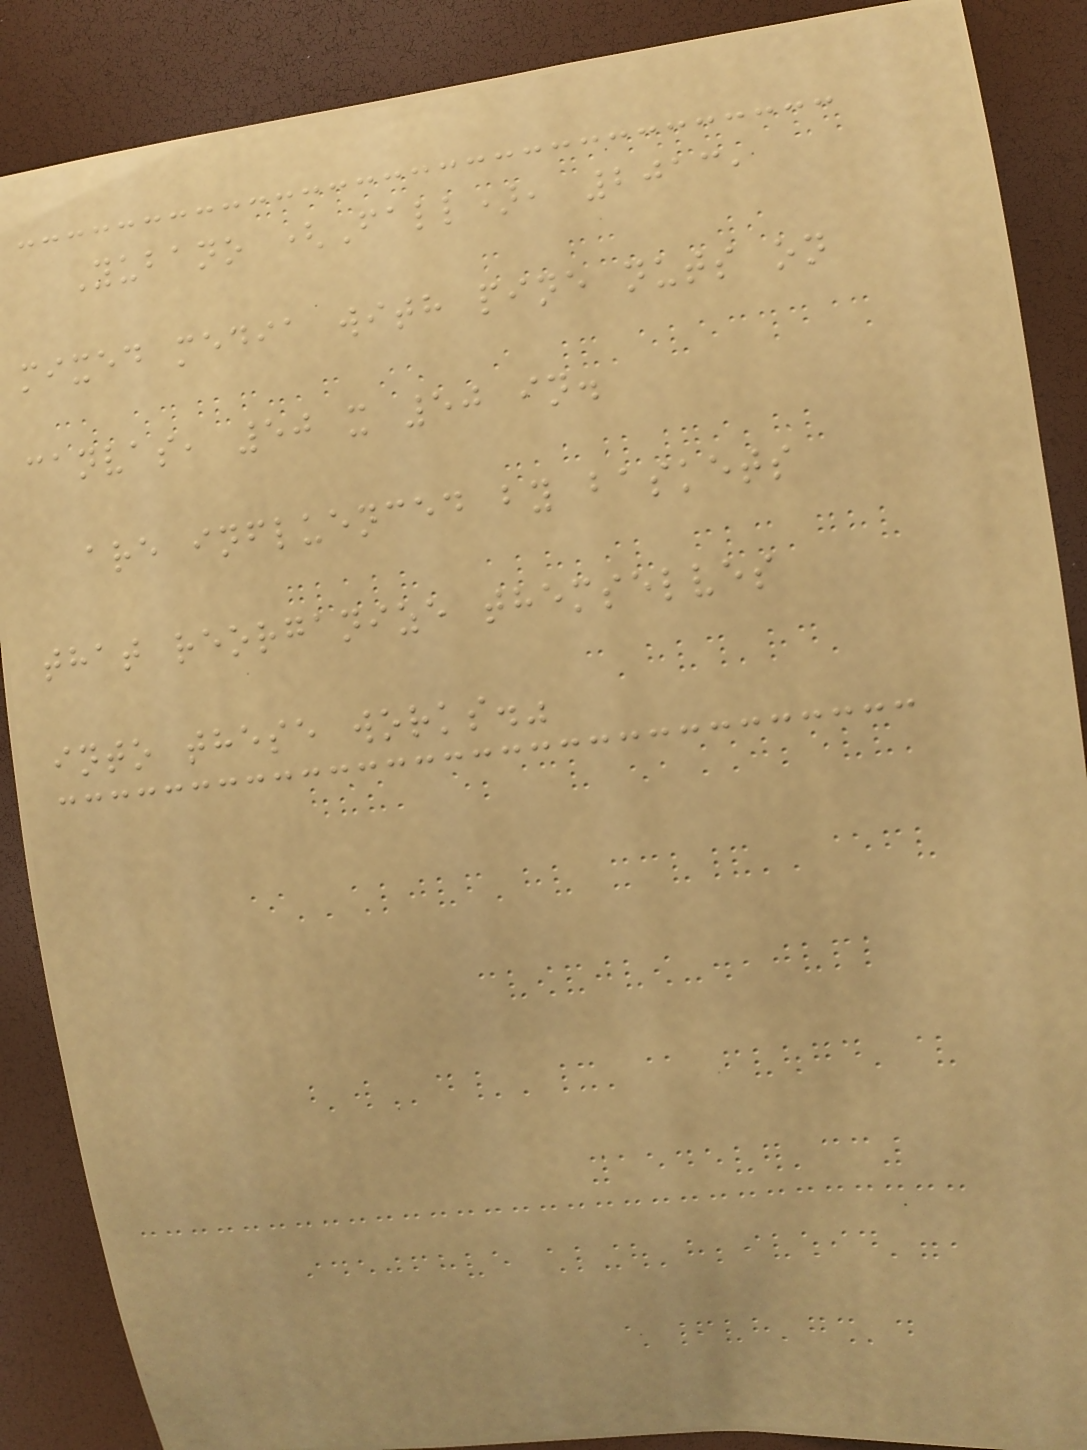Yubano (Fall), 2013,
mixed media with pine nuts on
canvas, 50 x 50 in.
are influenced by baskets
that reorganize themselves
into these works."
